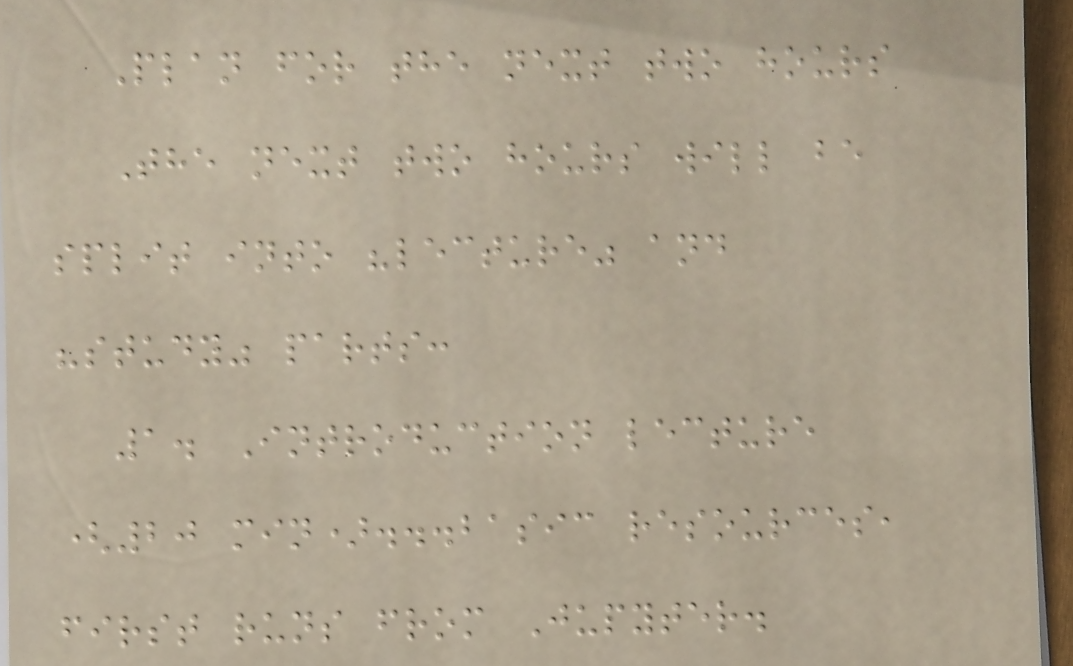Plan for the next two hours
The next two hours will be
split into "lecture" and
"study" parts:
1. Introduction lecture
(20 min)...basic resources,
first runs from Jupyter.
